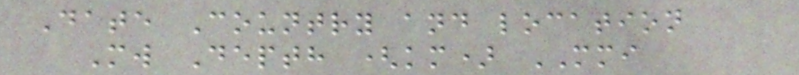Date Country and location
Mw Depth (km) MMI
